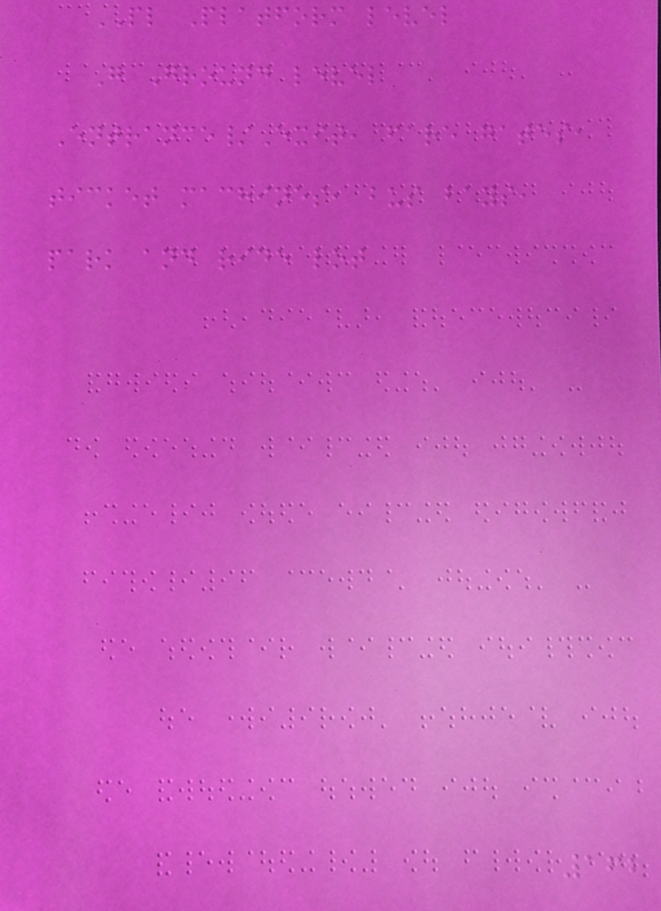PL Platform level
G Ground level
Entrance/Exit, fare gates,
ticket machines, bus bays,
park and ride lot
162
